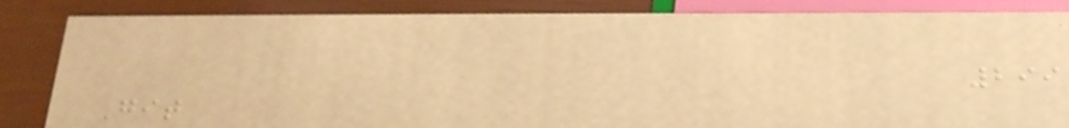299
Git
